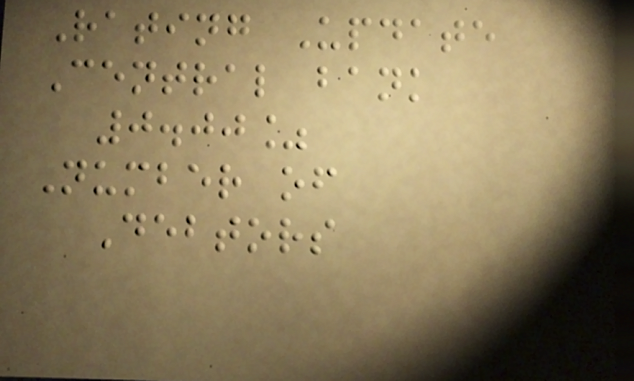Rating Update
Central bank
0.00%
Number of
Debtors
